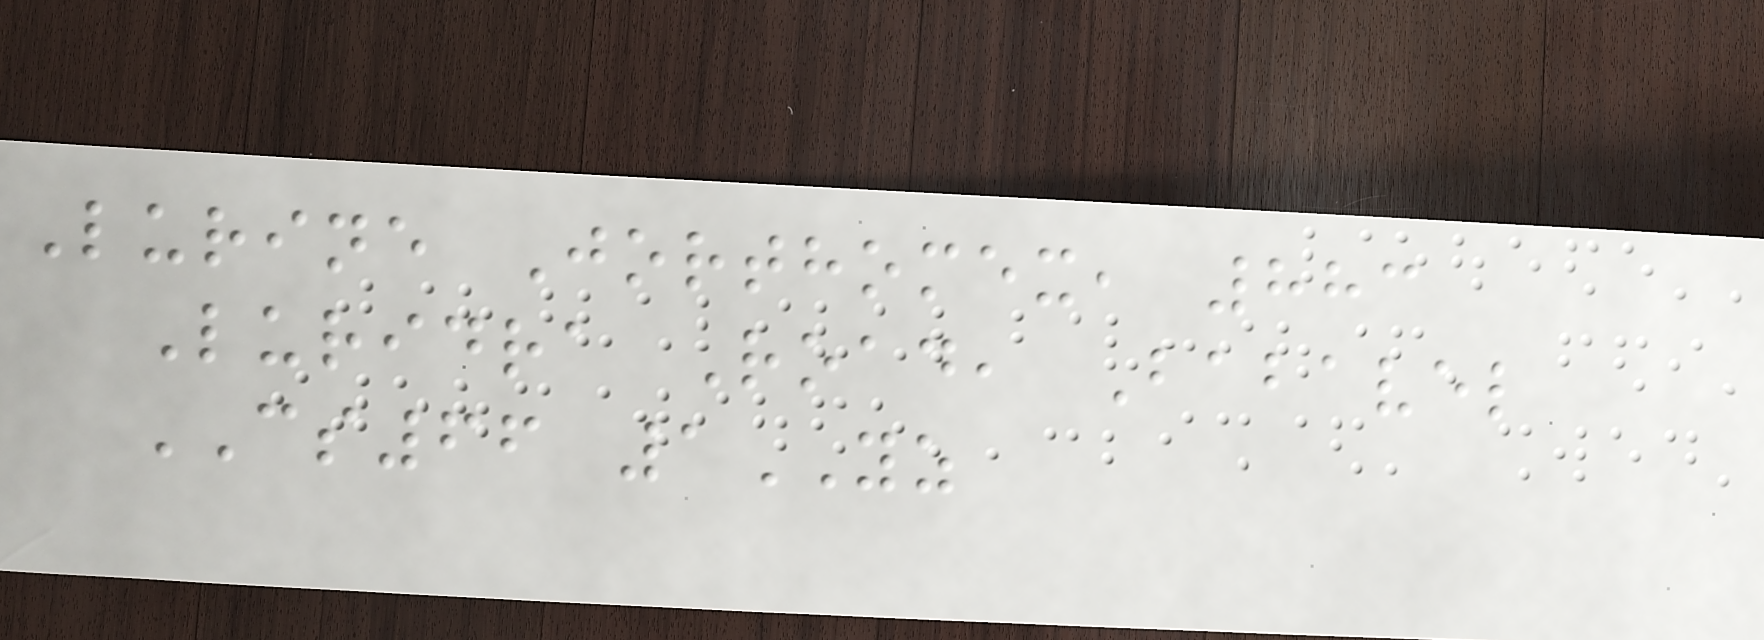Lurine Jorthomex, 883
Luridra Road, Babavel
CS66 1YZ
